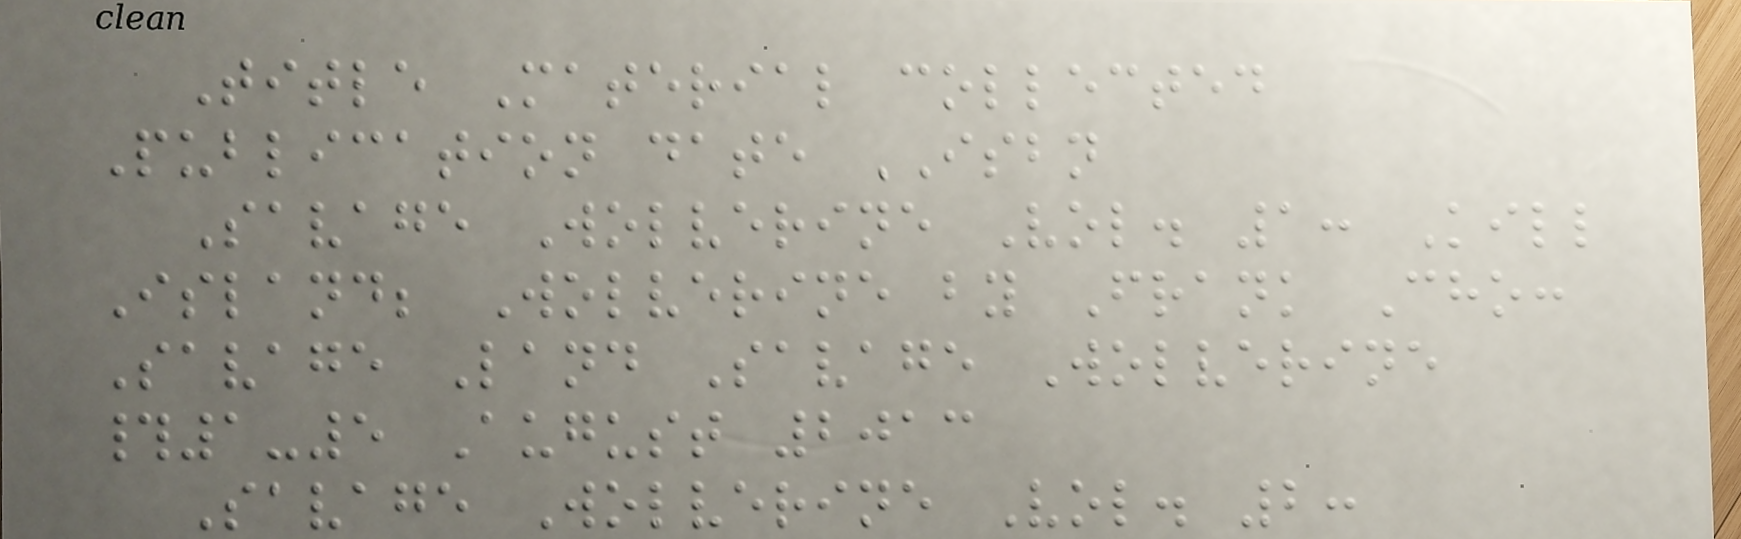Title Material collected
Publication date ISBN
Savage Wolverine Vol. 1: Kill
Island; Wolverine by Frank Cho:
Savage Land Savage Wolverine
#1-5 August 2013
Savage Wolverine Vol. 2:
